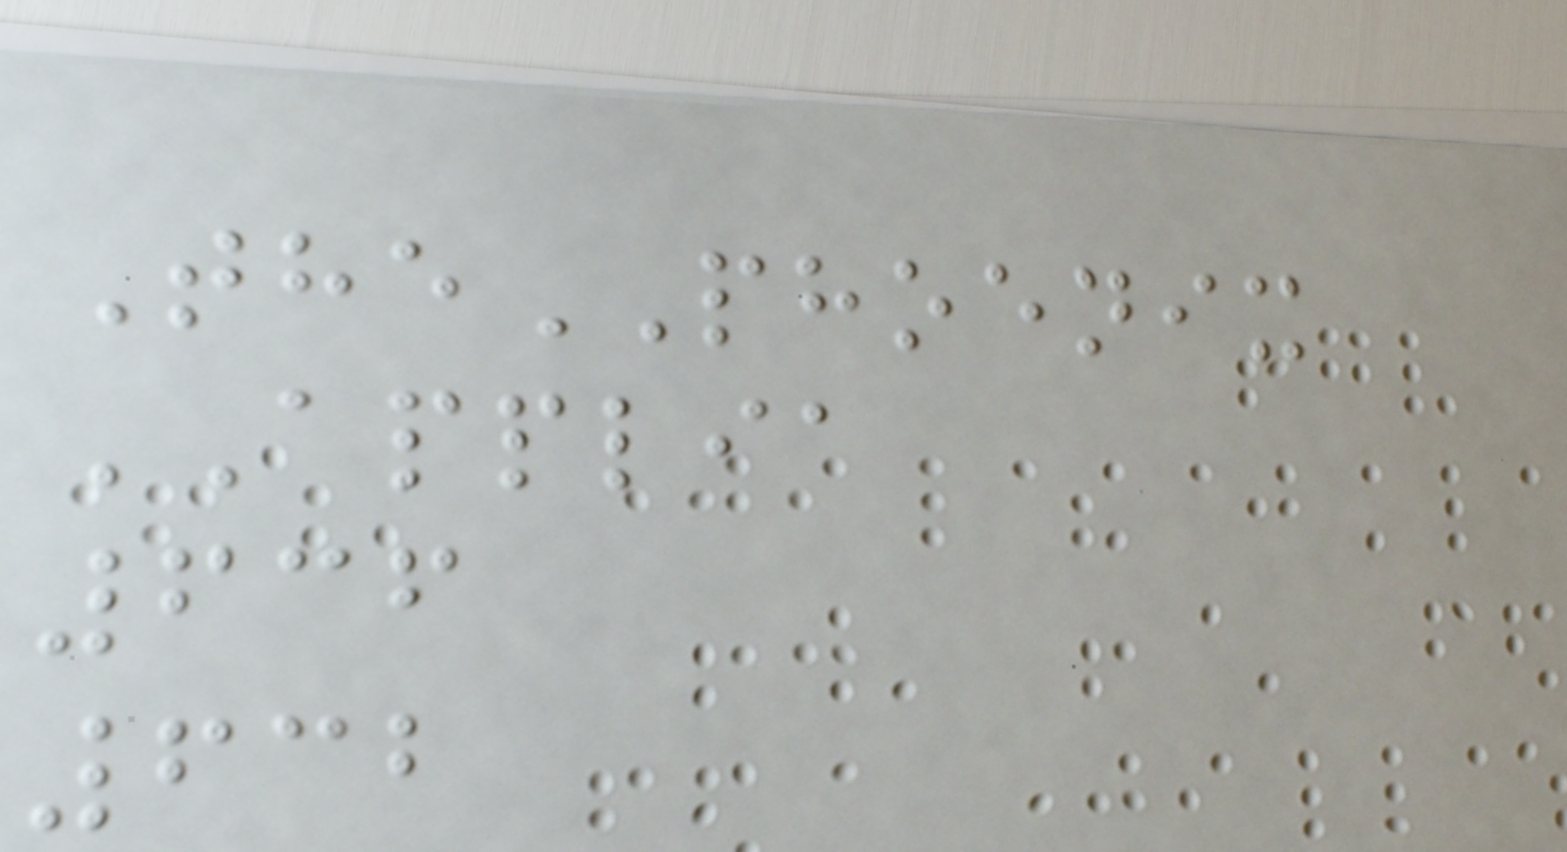ThePHOENIX
APPLIA
636
632
